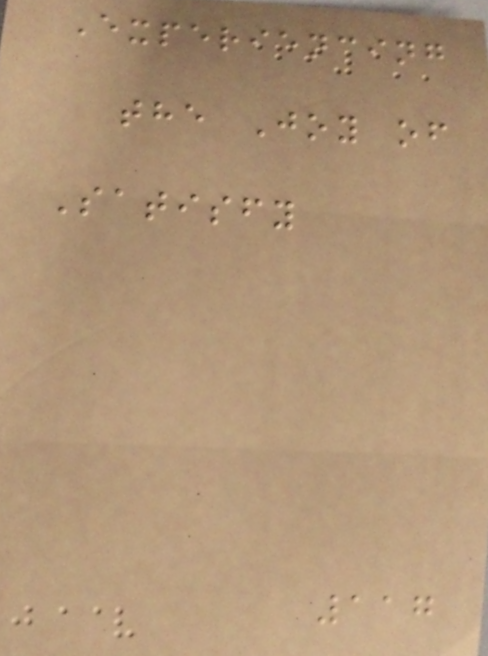Experiencing
the Joy of
Satisfy
117
